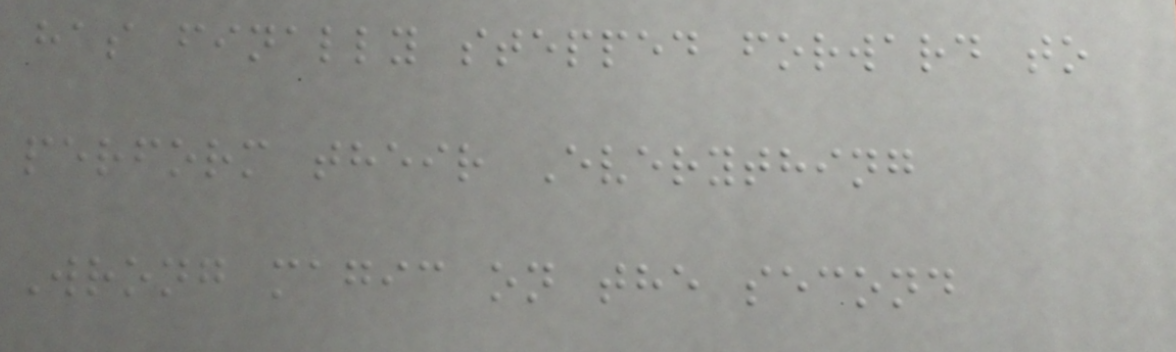has finally stepped forward to
perform their Everything
Wrong magic on the second
